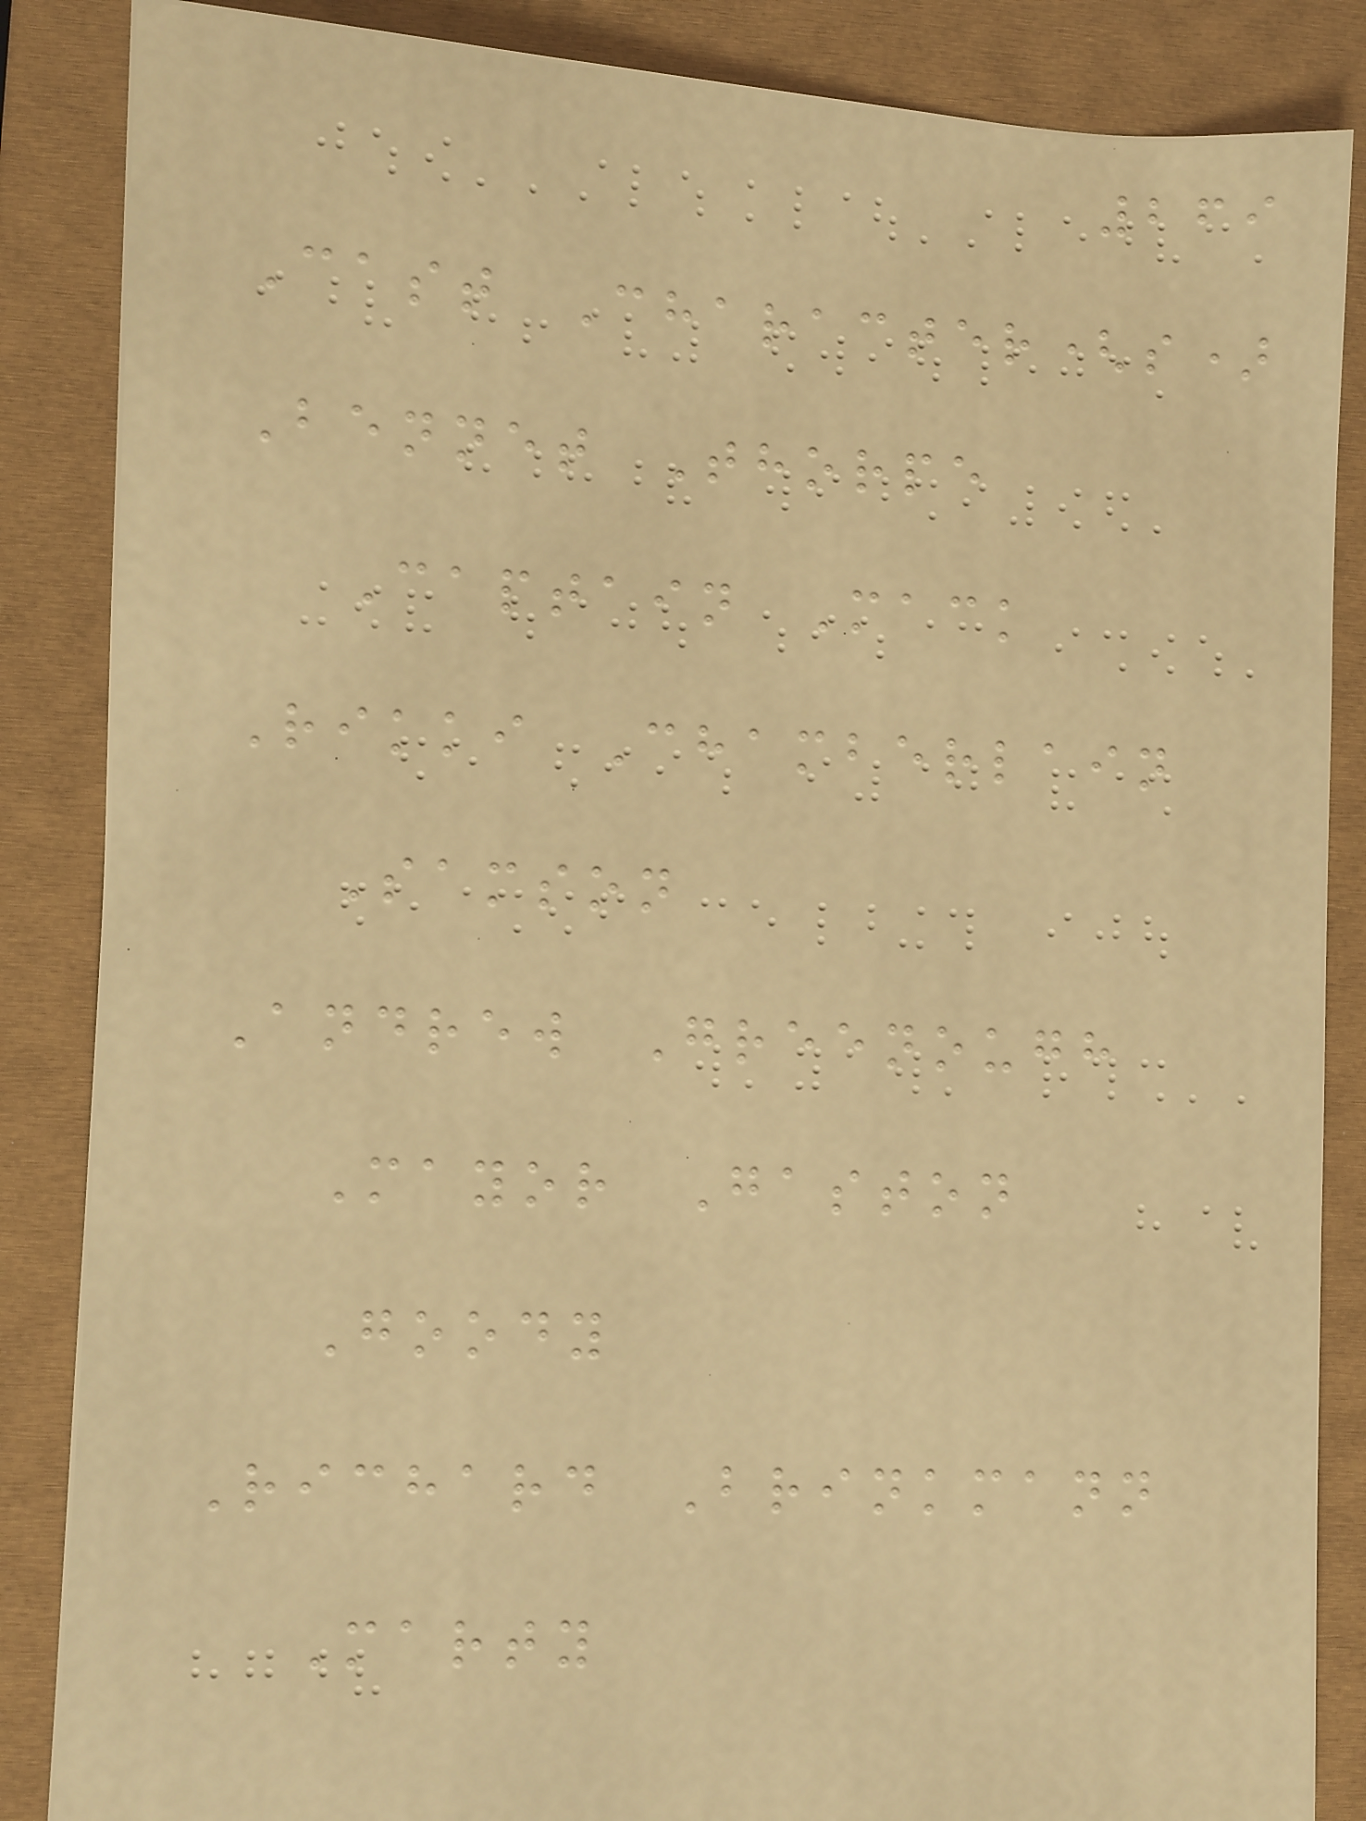269
Cast Character(s)
Bennet Thorpe
Captain Mack
Rikki Chamberlain
Samson
Andrew Greenough
Mayor Gaston
Goody
Richard Brinkmann
Marty
